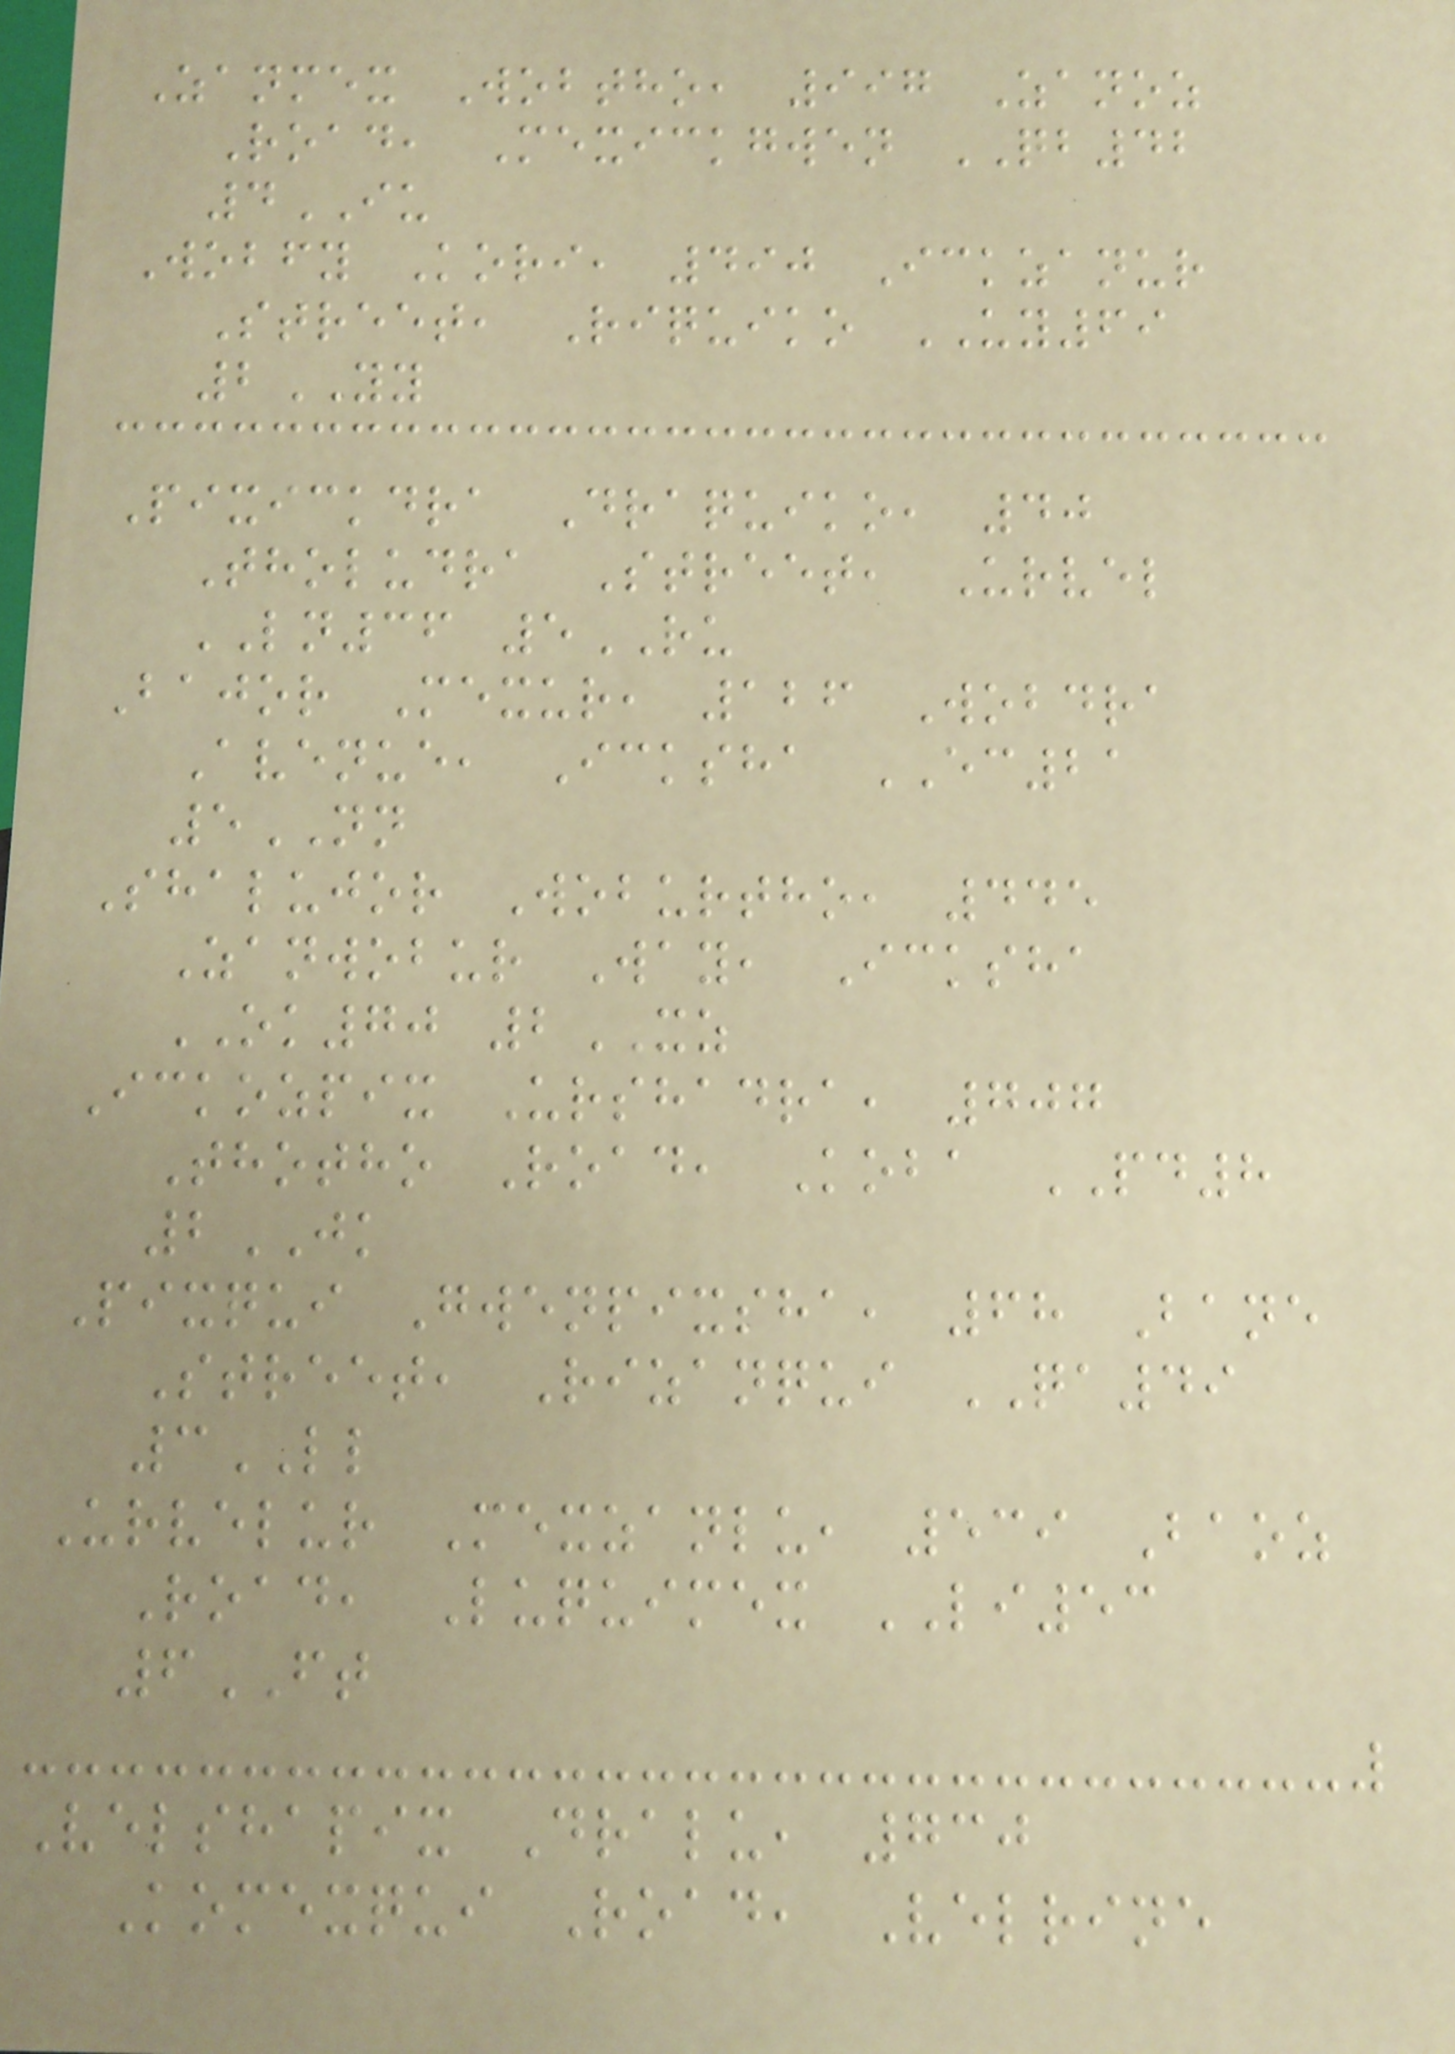Zanmex Wobtho, 997 Zanoz
Road, Mexickgwen QB42
4IU
Wobfy Kori, 490 Ickzanur
Street, Riquiko UY69
2YY
Pixickdra Draquiko, 40
Tholudra Street, Urvel
LN36 5RU
Bajor Mexur, 126 Wobdra
Avenue, Icksha EC21
5NN
Shalujor Woburtho, 445
Zanwobur Way, Icksha
OK70 2XZ
Ickozpix Urshadra, 707
Thotho Road, Koba PD8
2JK
Pixqui Gwenpixsha, 68 Bane
Street, Rizanqui QA49
3LL
Urvelur Mexzanlu, 539 Baoz
Road, Luquimex LI53
6FT
Velshapix Dralu, 730
Komexqui Road, Velrine
